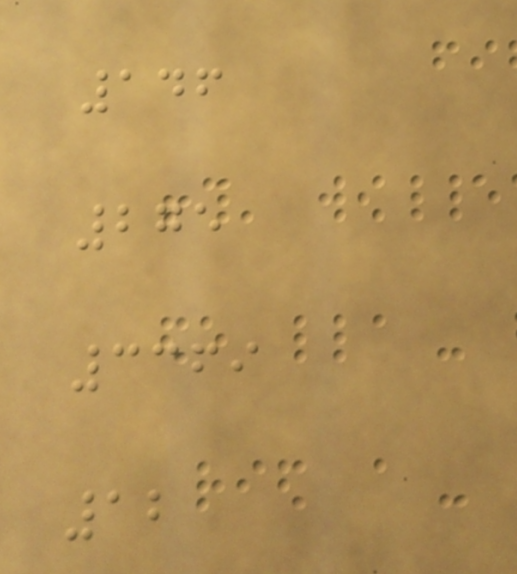146
275
3369
12
